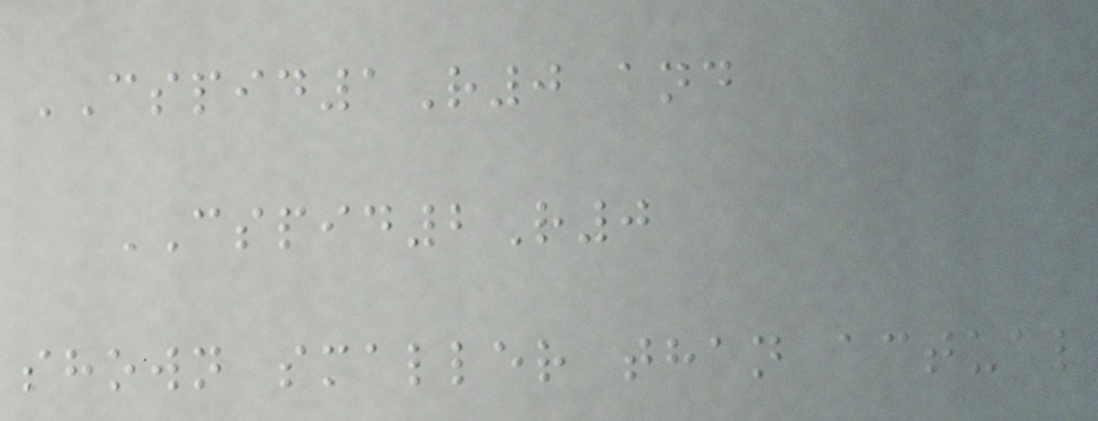CSPID1R0 and
CSPID2R0
shown smaller than actual
